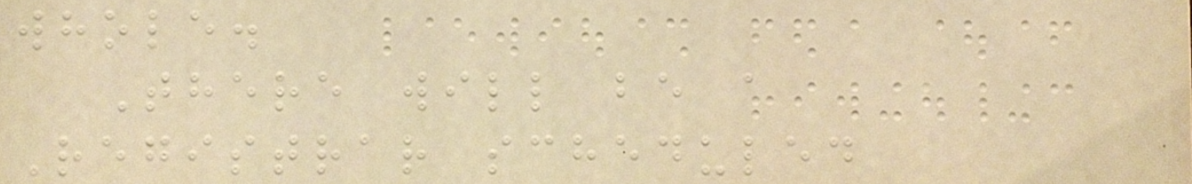whole.
There will be a
Registrar scheduled
